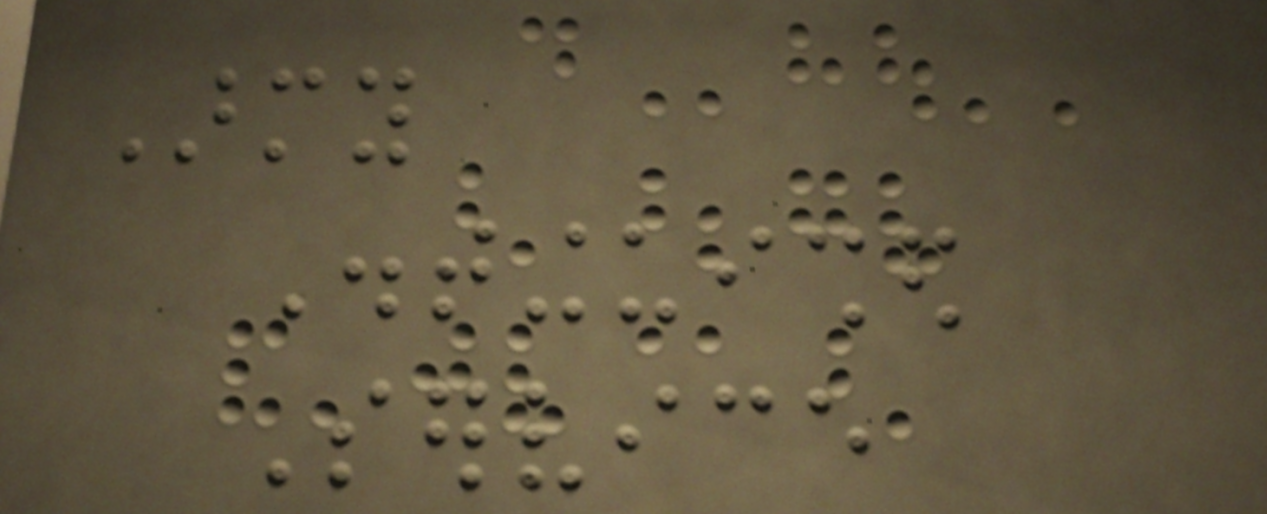Army
Distinguished
Service
